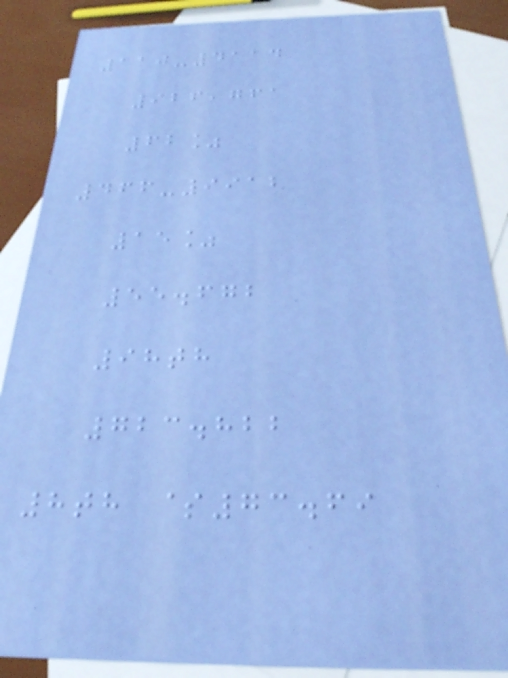110-4114
926,761
62%
466-9912
15%
55.672
98th
723.822
8th $73.69
